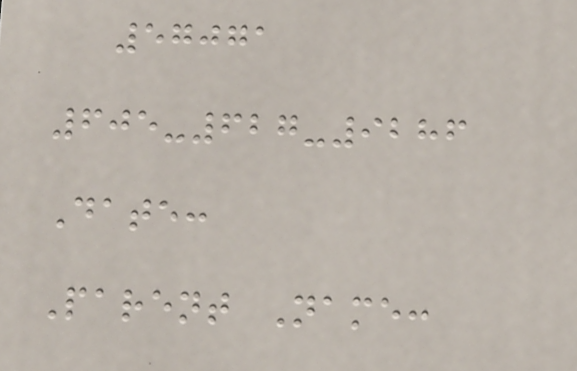57071
605-627-9286
Date:
Parent Name:
